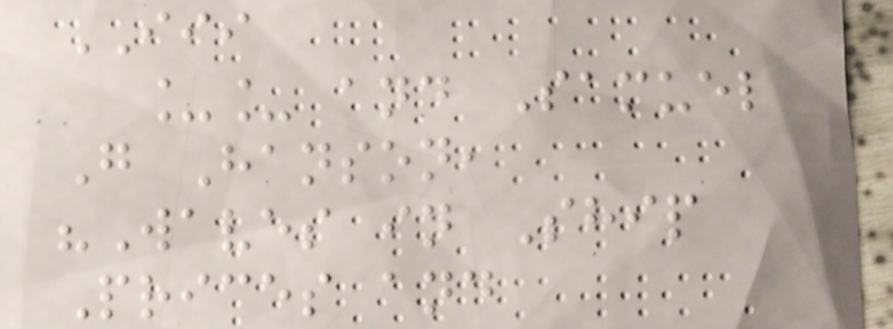III
__ and Samuel
G Hanson,
"Waves in Ship
Prices and
